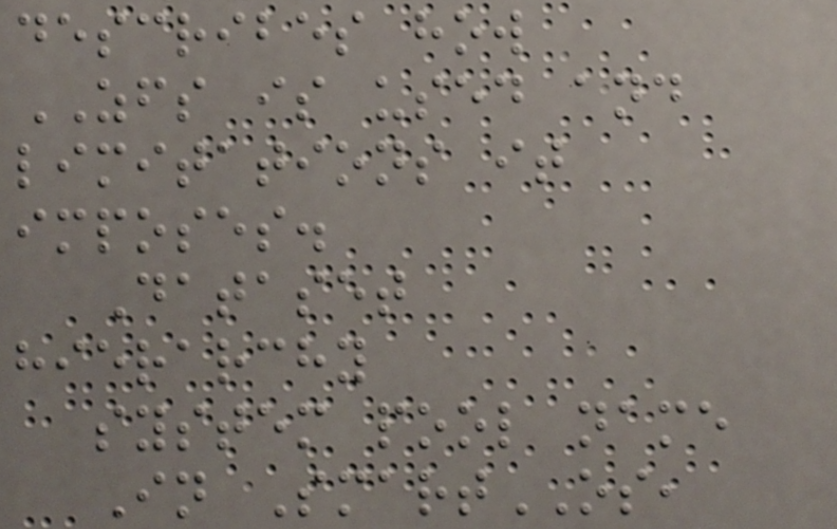describes how
ZFS is used and
limitations it
imposes.
Dataset
hierarchy
system pool name
In SmartOS,
